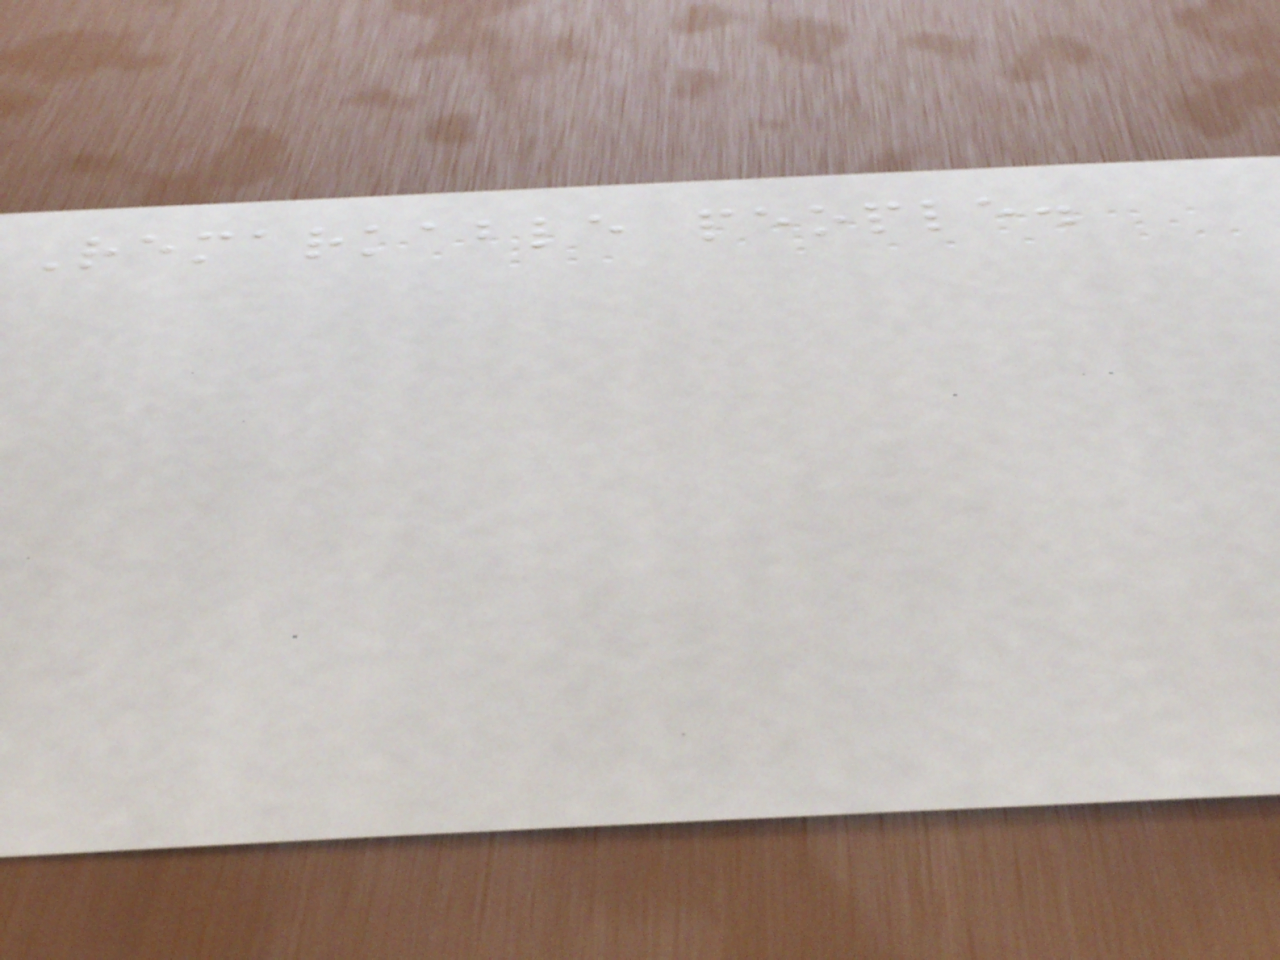Remarkable people.
